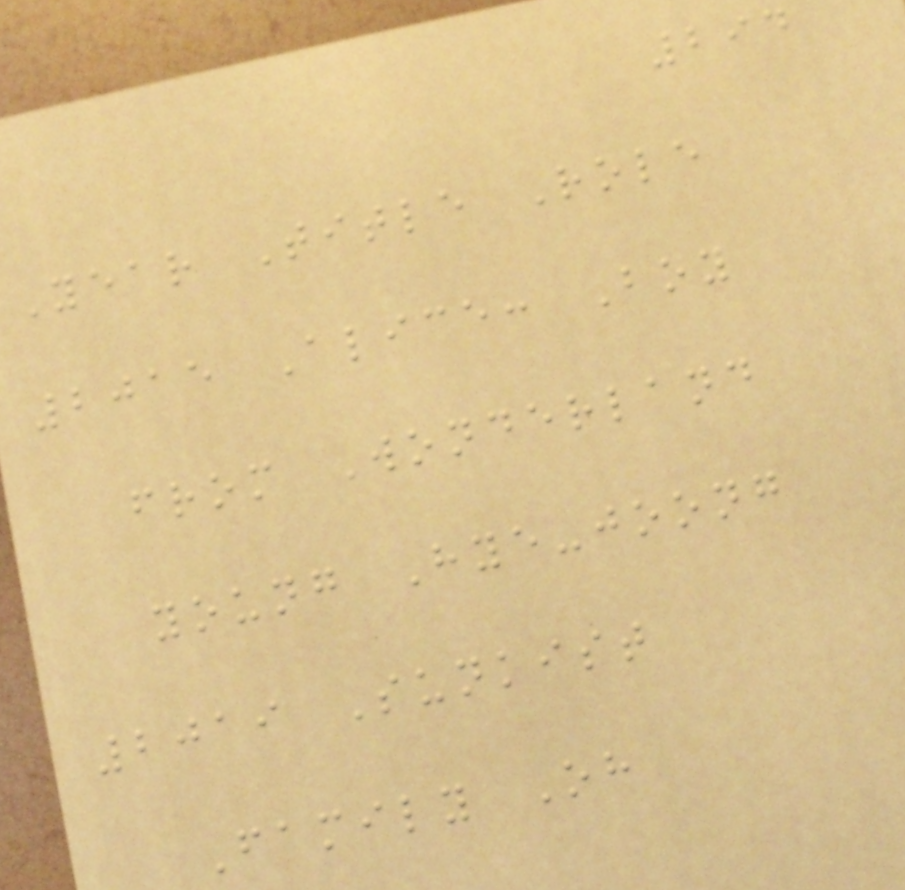294
Year Title Role
2015 Alice: Boy
from Wonderland
young Hye-joong
2019 Sunkist
Family Oh
